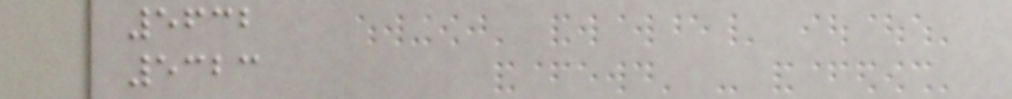5632
5323
